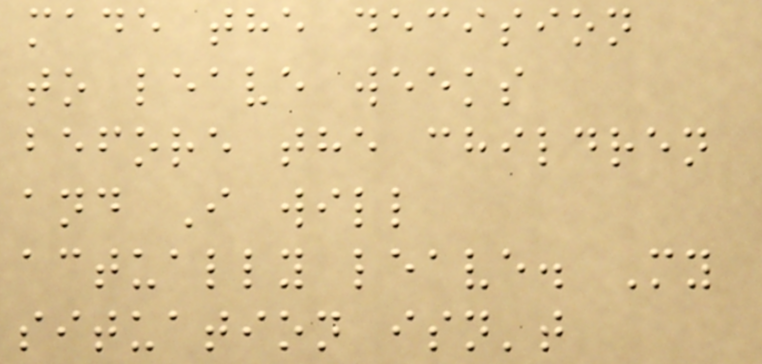made the decision
to leave weeks
before the children
and I will
actually leave. My
situation isn't
